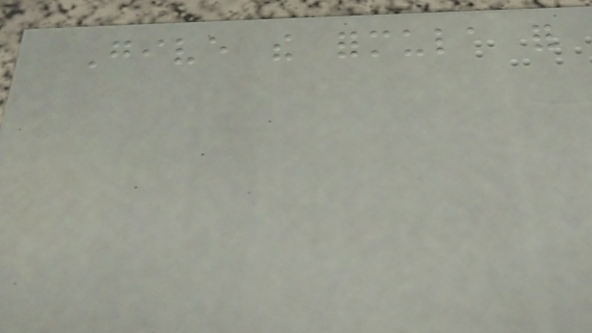Give the formula for
